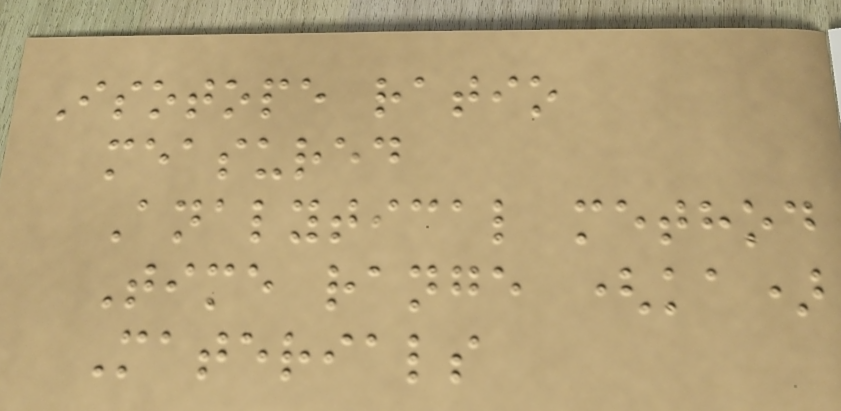Isotope ratio
measured
Analytical method
Time range (ka)
Materials
